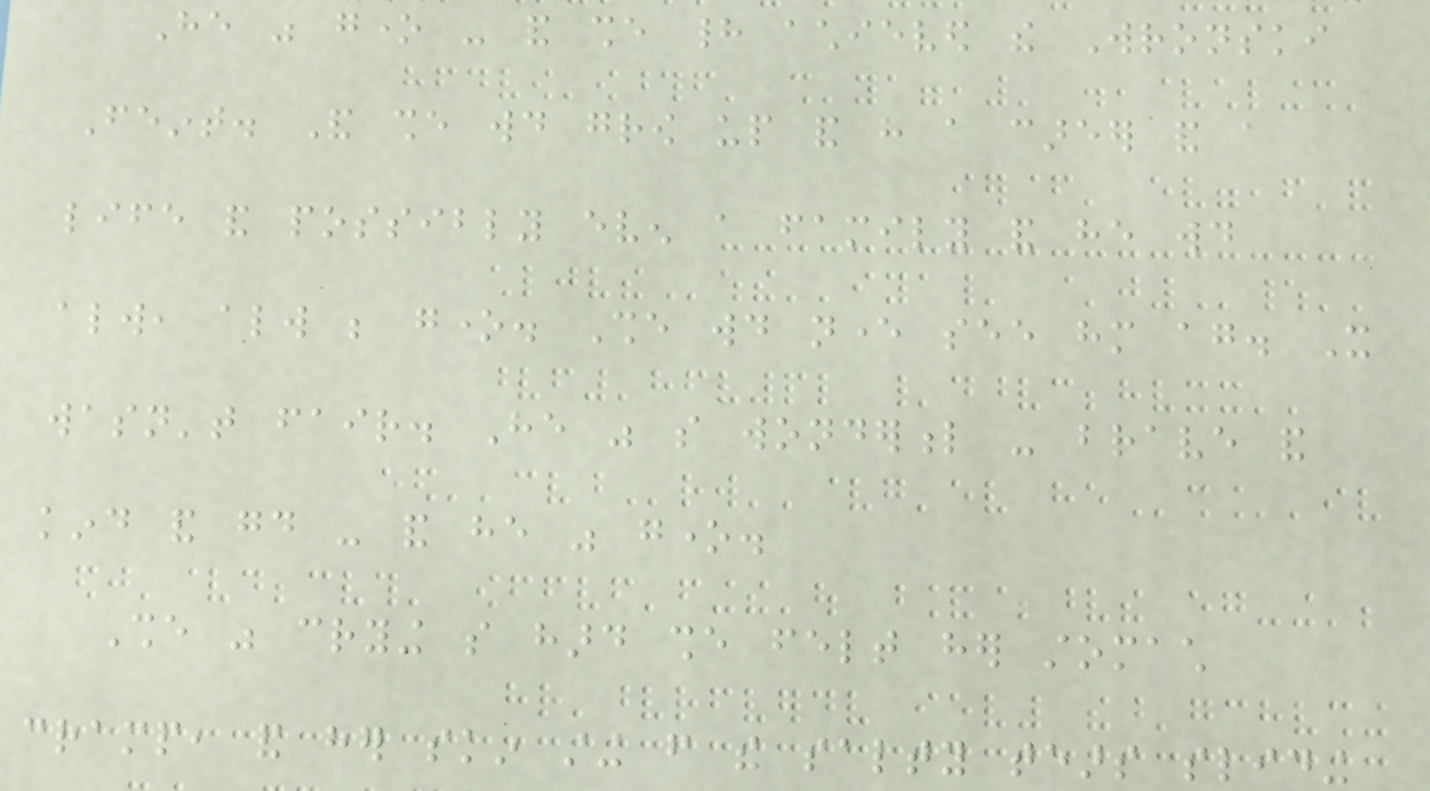He was gone - and she had achieved the Wronski
Feint. And she would grow up and have a career and a
life and possibly even a family and he would
always, always be gone. She would never see him again. It
wasn't fair. He was so wonderful - brave and
kind and good - and he was gone.
She was crying so hard she felt her stomach
cramp, and her skin sting from the salty tears sliding
